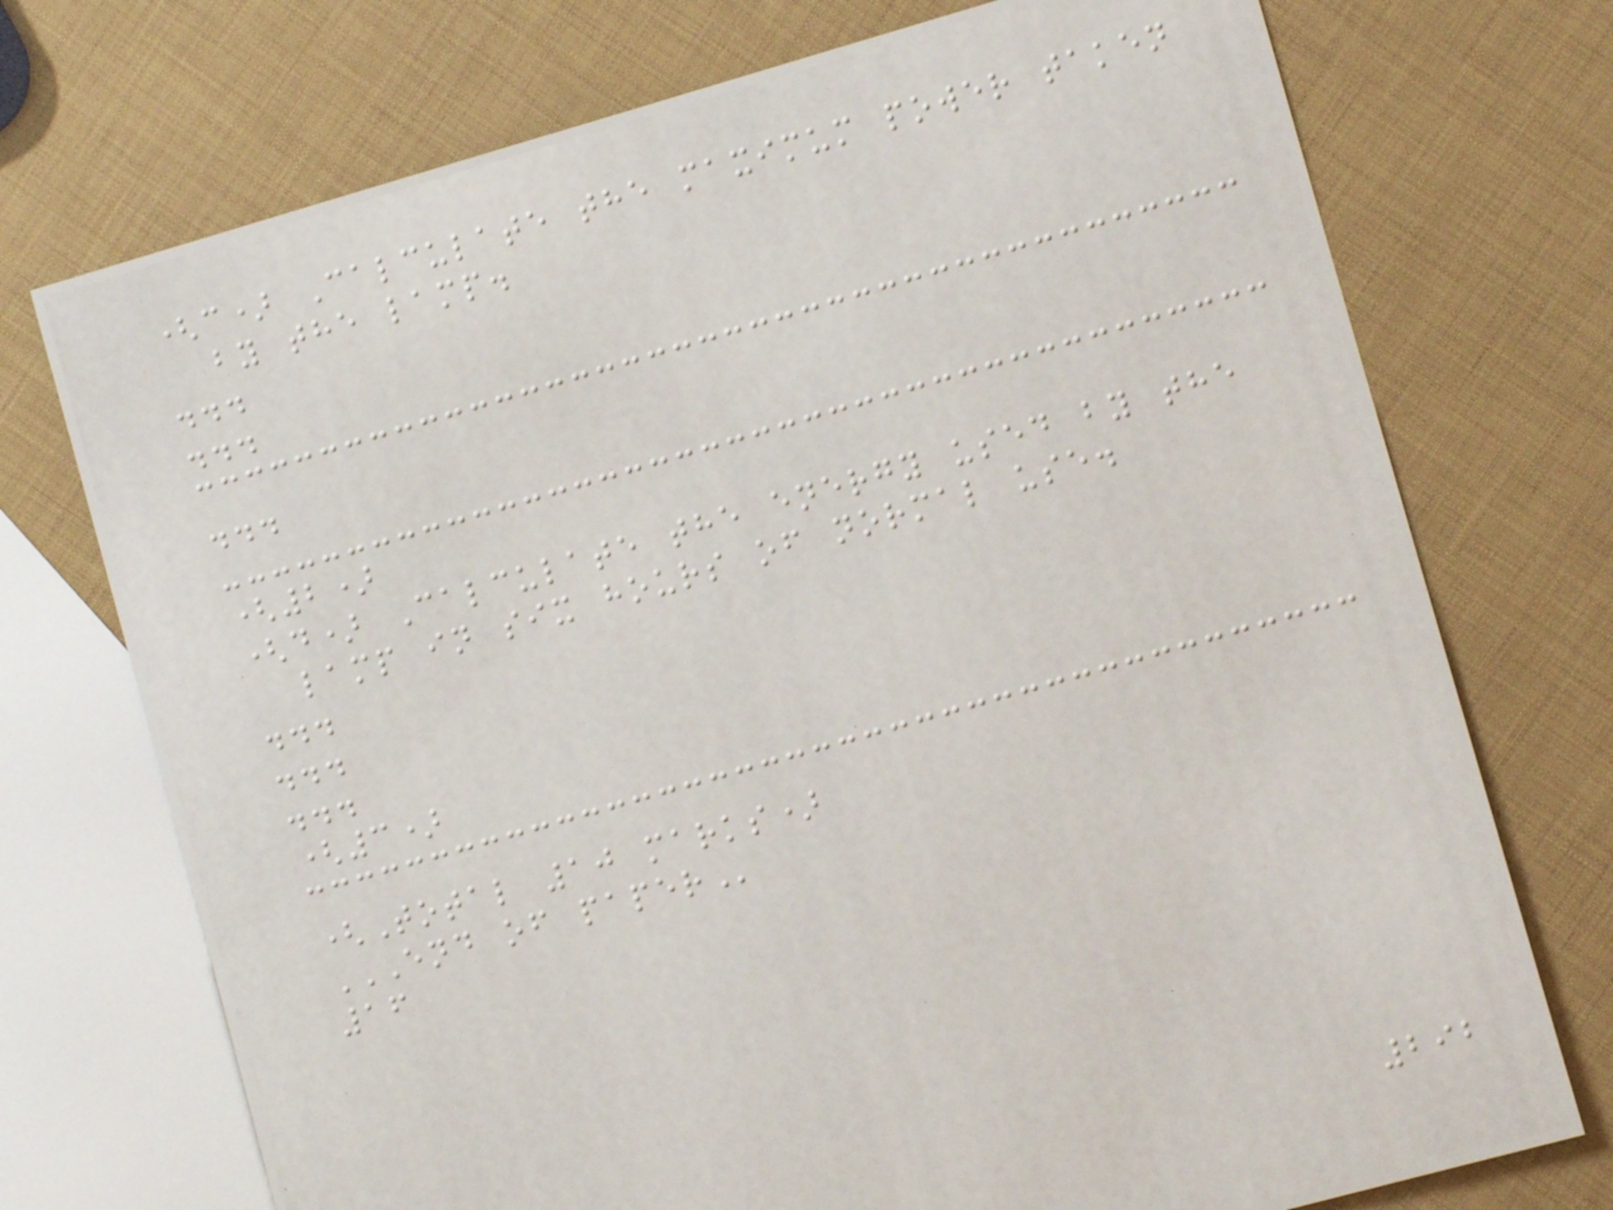(c) Calculate the maximum power taken
by the lamp.
...
...
...
(2)
(d) Calculate the energy used by the
lamp in six hours of normal use.
...
...
...
(3)
(Total 10 marks)
END OF PAPER
16
292
